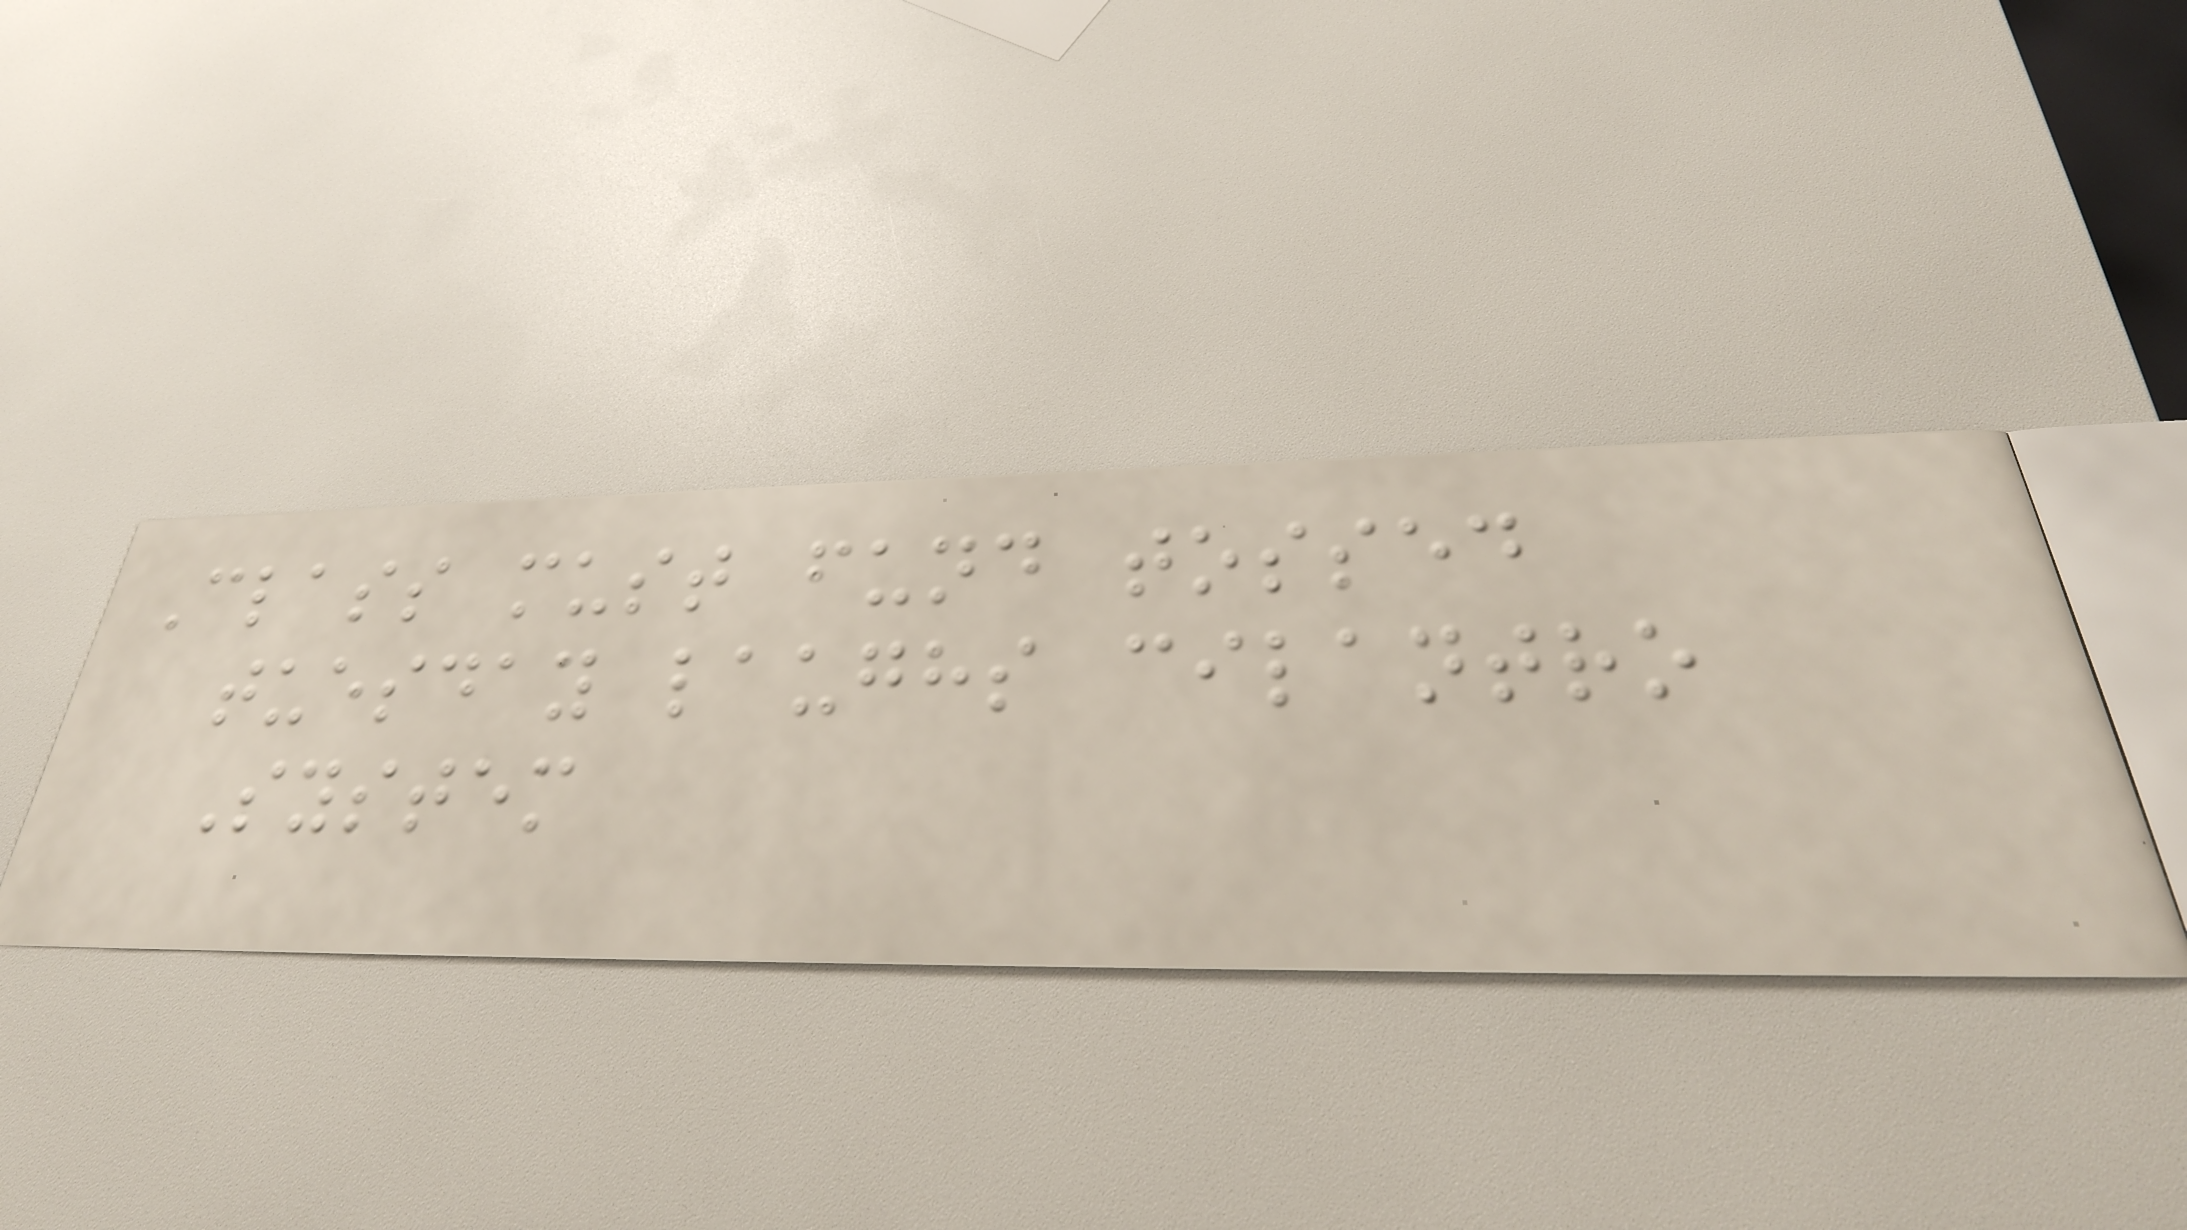Class must fund tossed
tuesday laughs cilantro
System
